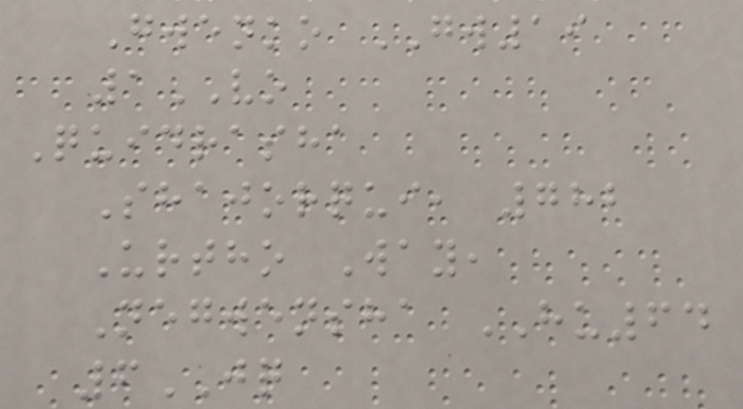Gwenko GW19
1VO
Quidrasha
Shajorqui, 782
Urtho Way,
Negwensha HU64
6JQ
